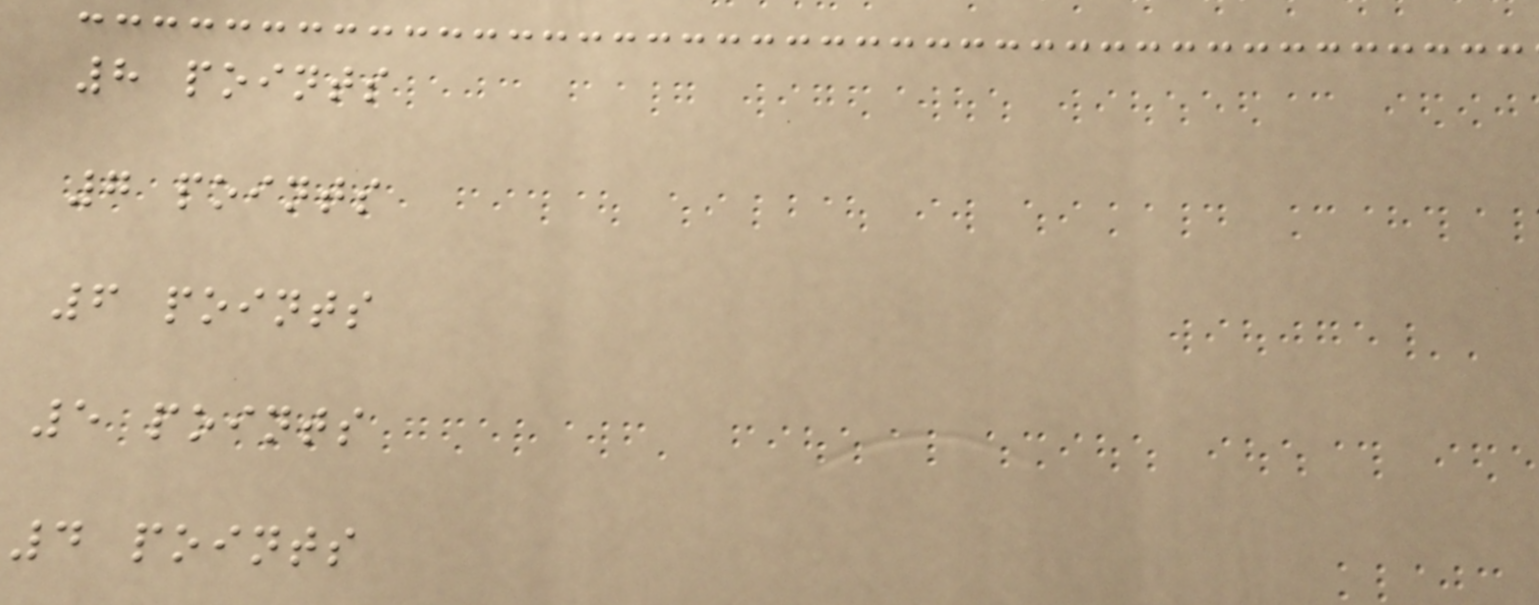8 points
7 points
6 points
5 points
4 points
